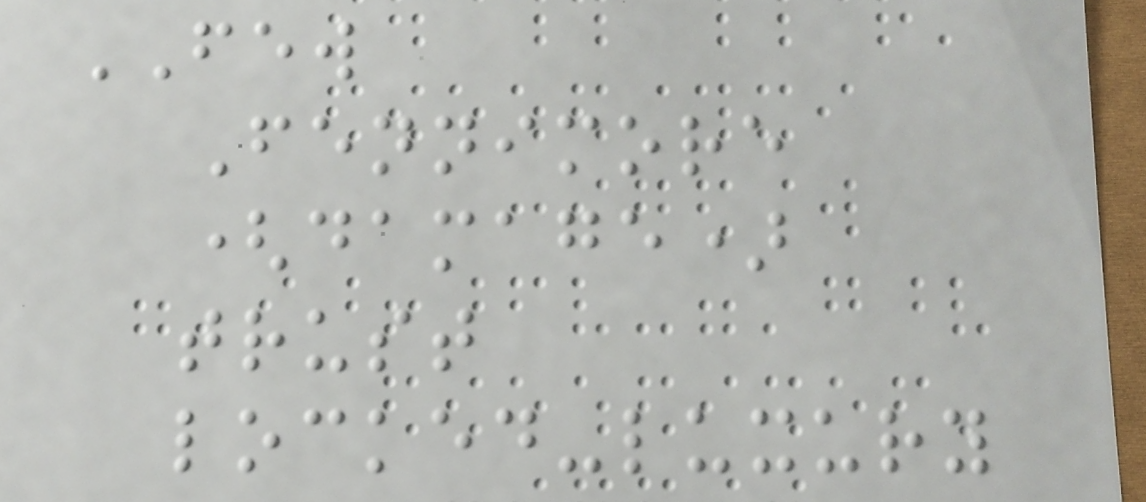FEW
Fennimore
(damage)
trust
locked-luxury
